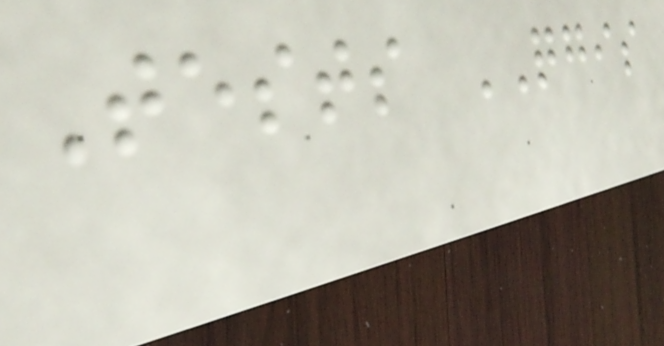Tests QGIS
